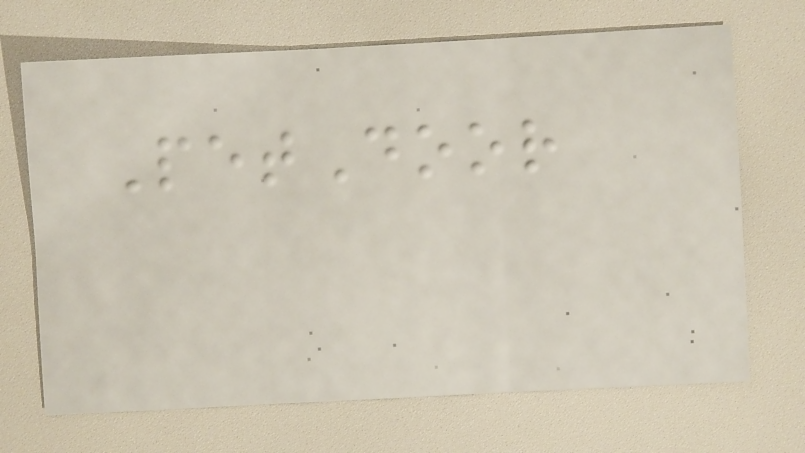PetDoor
